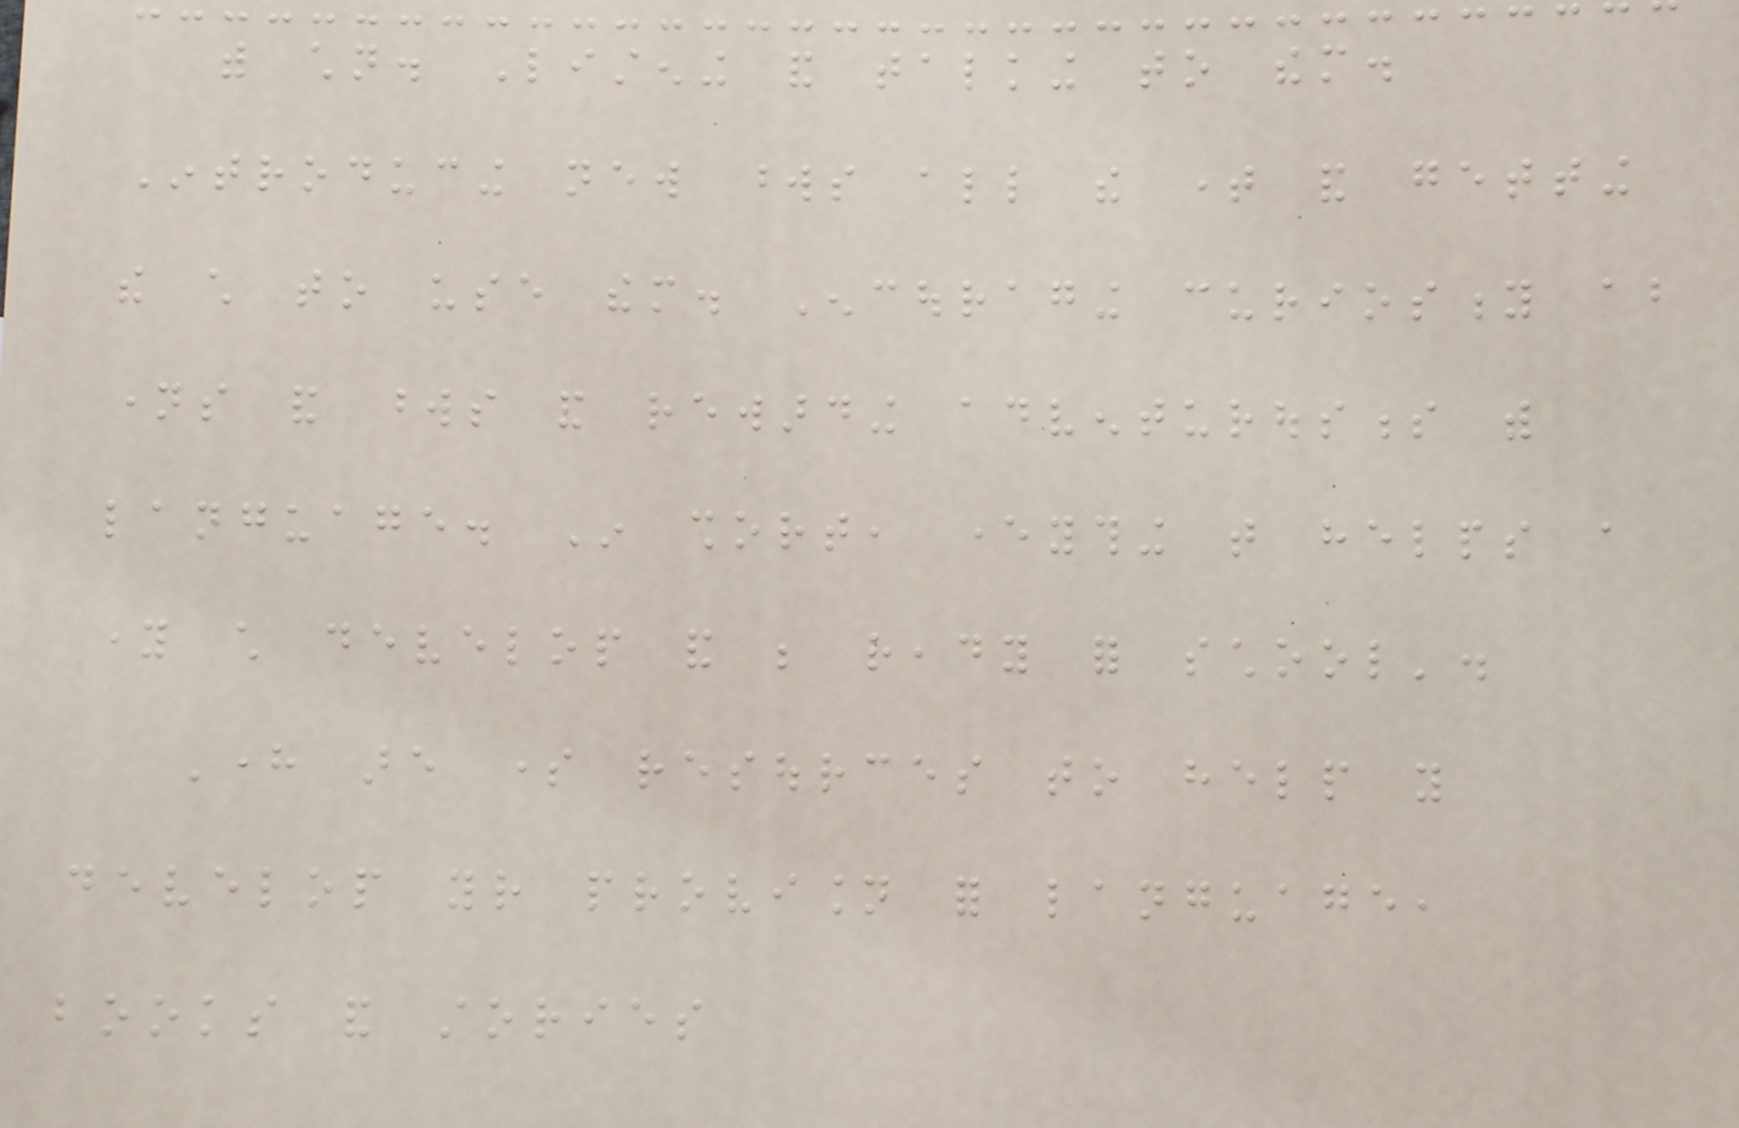with children. Listening and talking to them.
Introducing new words all the time and getting
the child to use them. Encouraging curiosity about
names and words and rewarding adventurousness with
language. In short, everything that helps a
young child develop and be ready for school'.
Here are some resources to help you
develop your provision for language,
books and stories
